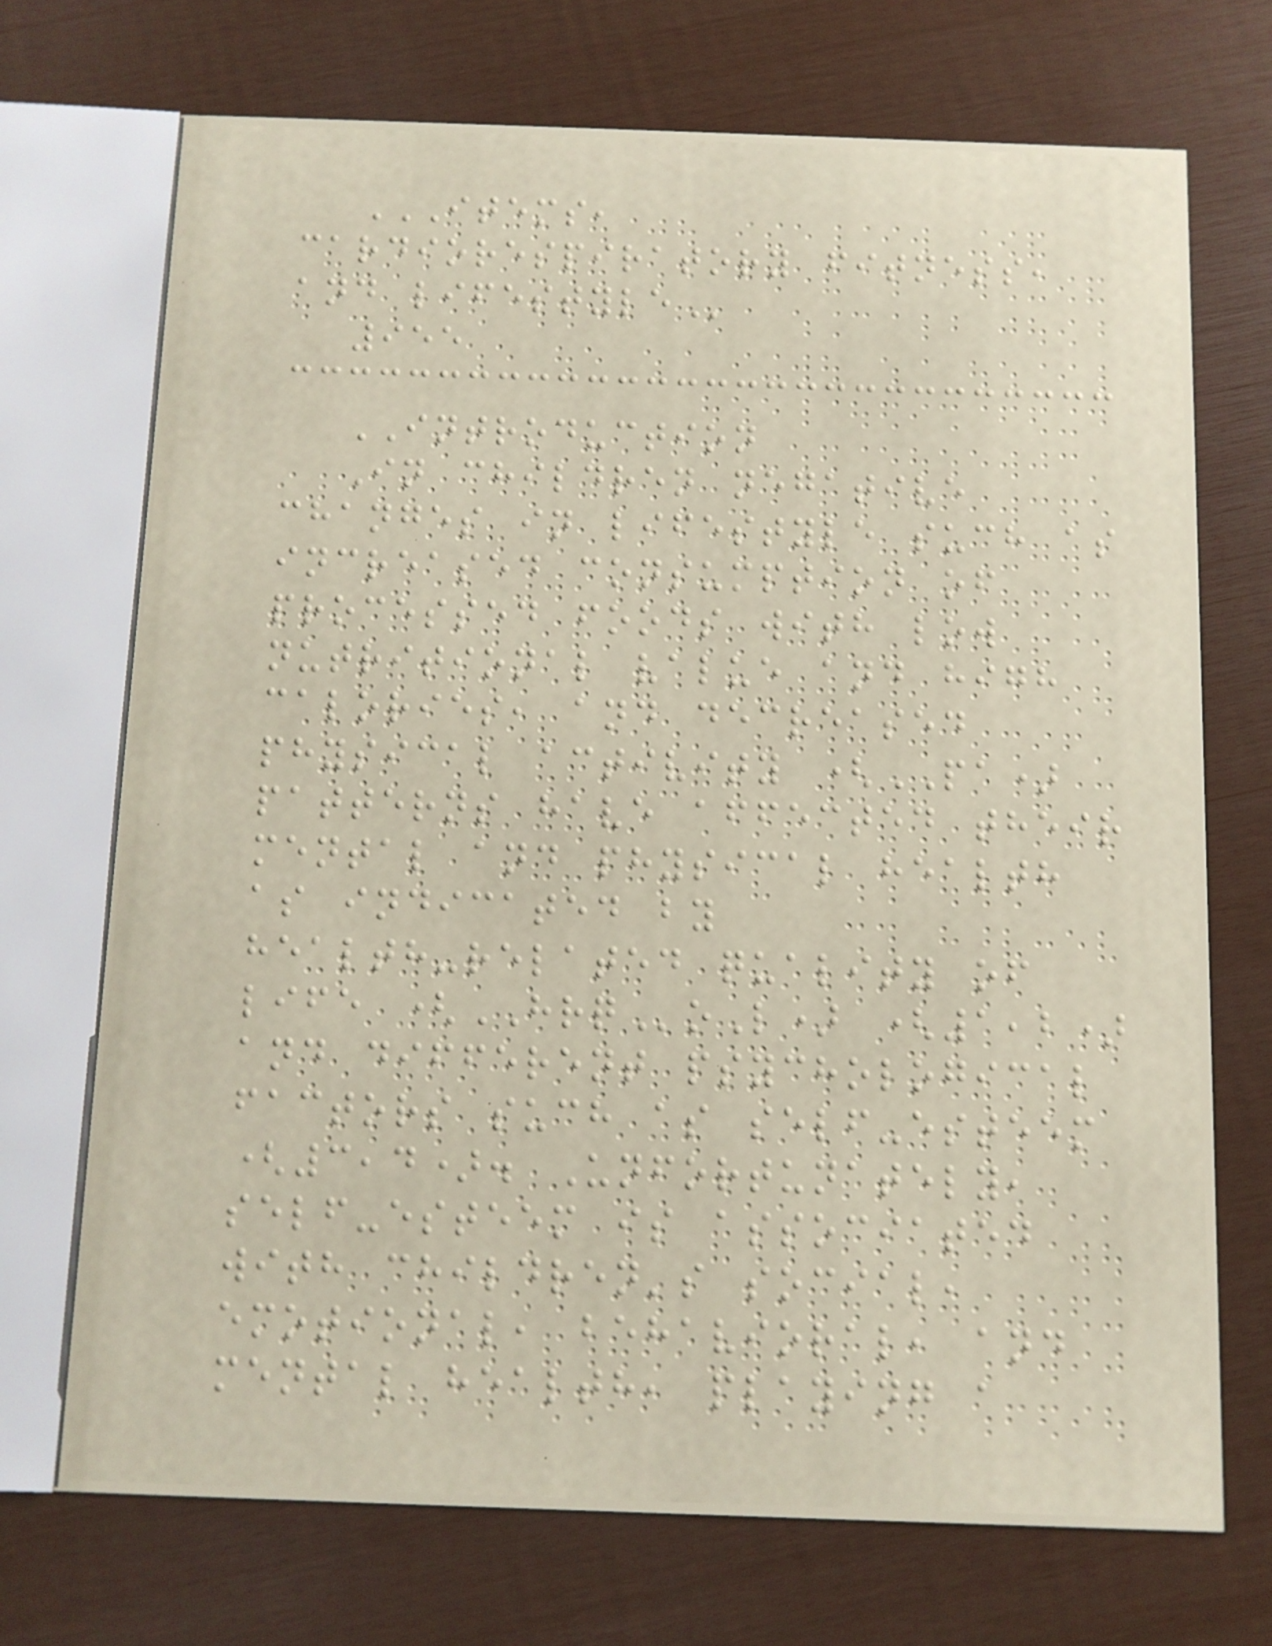ITEMS,
CARDIORESPIRATORY FITNESS,
AND LIFESTYLE
955
INTRODUCTION
In children negative
changes in lifestyle such as
increased consumption of
processed foods with low
nutritional value and high
calories, and decreased
physical activity (PA)
patterns have affected their
mental and physical health
as indicated by
health-related quality of
life (HRQoL) (1,2)
and different psychological
factors such as self-esteem
(3,4). Unfortunately,
self-esteem is associated
with children's social,
emotional, behavioral, and
mental health, playing a
